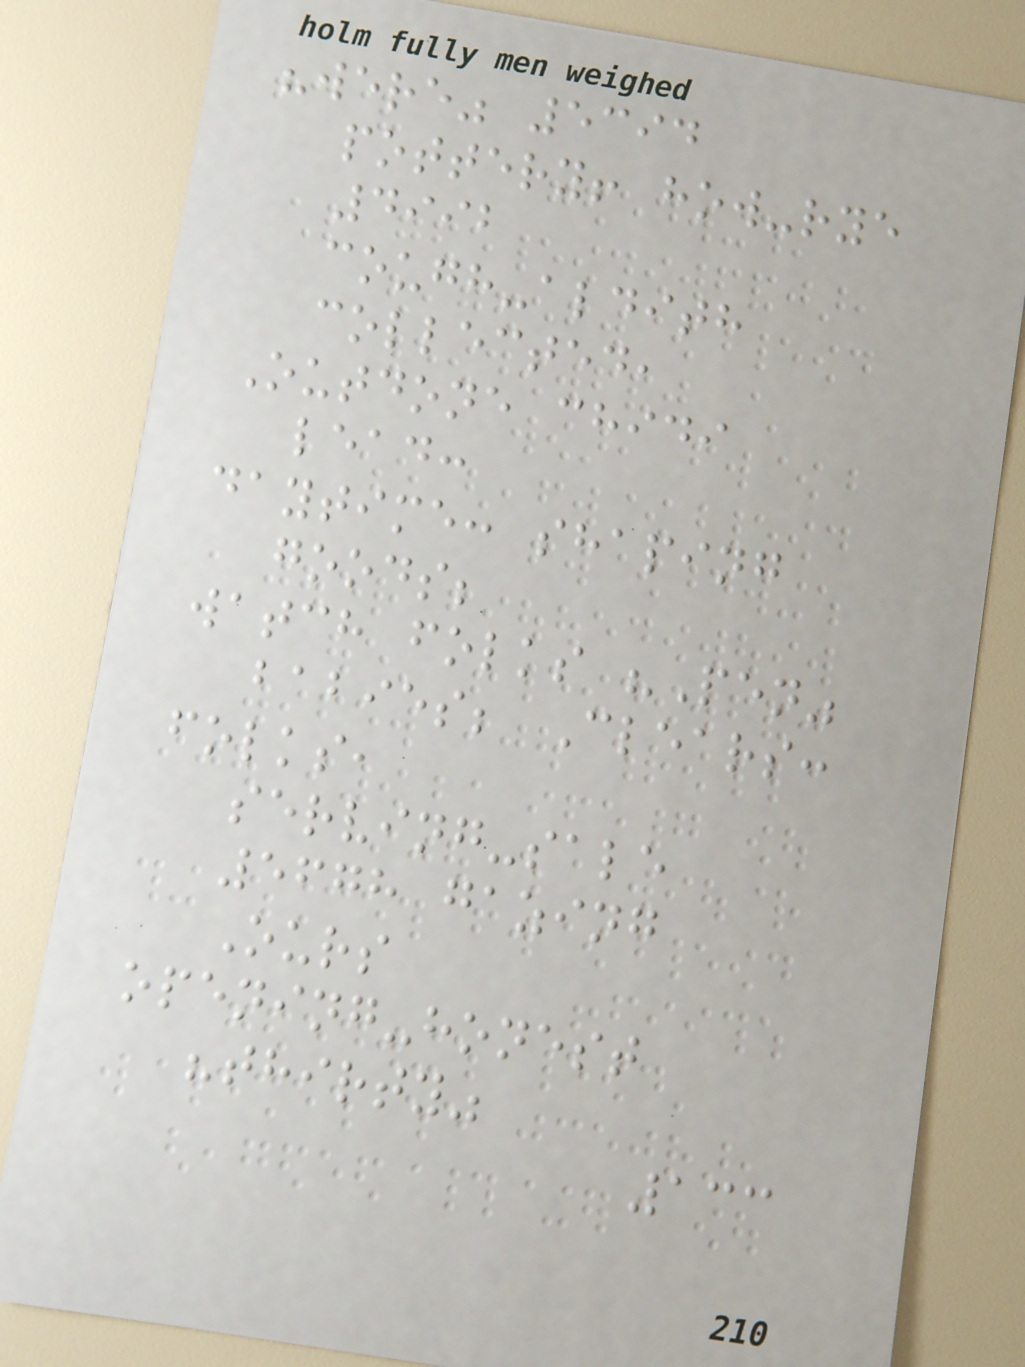"were" 5394
pottery! how-rye
4992
cough-aldith
collected,
Outdone chidi
lead:
daytime: shaping
goods;
watch folks "Pen"
babies; Clears:
folks,
serving-sale
5678 gazing
Ours
opening-honest
"thirty"
133
